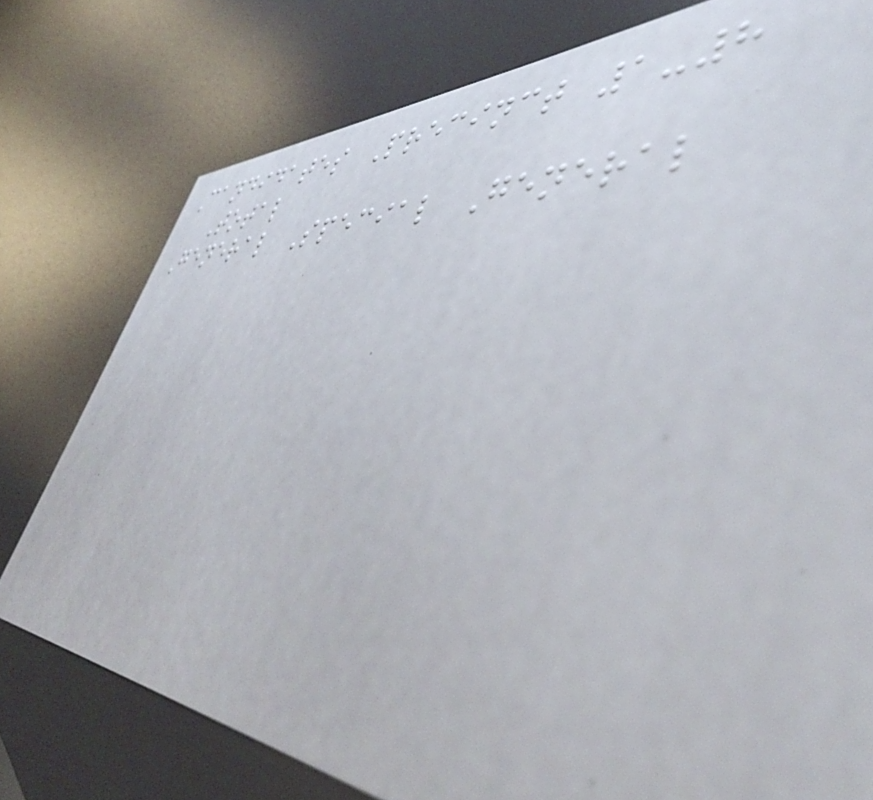Candidates Precinct 1-8
Total
General Special General
